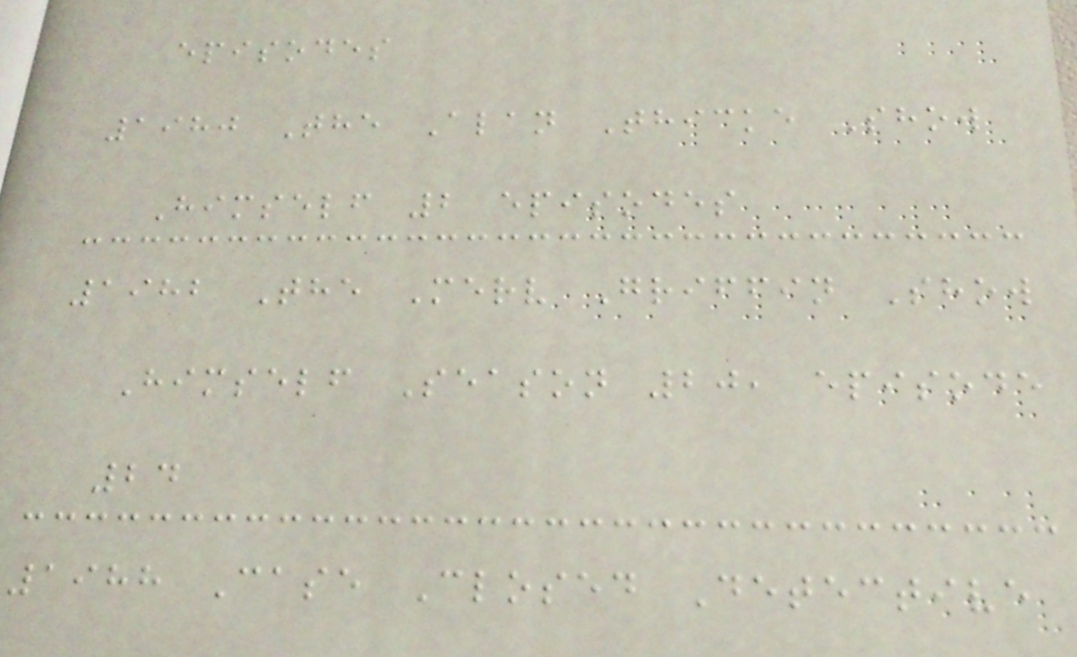episodes
1980 The Alan Thicke Show
Himself 2 episodes
1982 The Merv Griffin Show
Himself Season 20, episode
24
1988 Case Closed Detective
